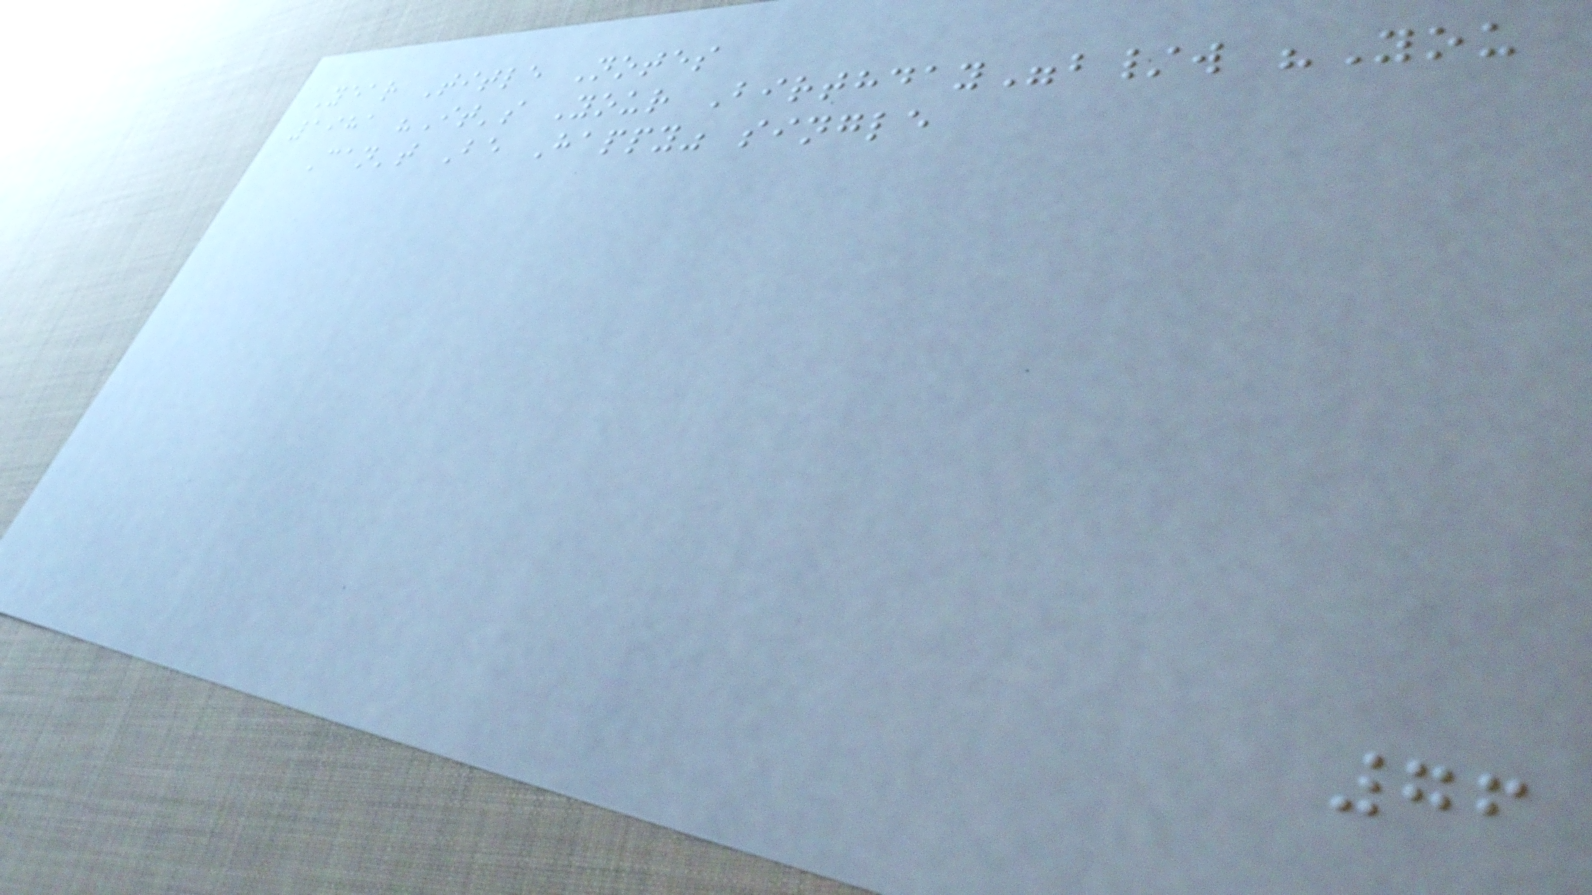Year Title Notes
1981 "It's Your Birthday"b/w "You
Can't Be Happy" single
76
